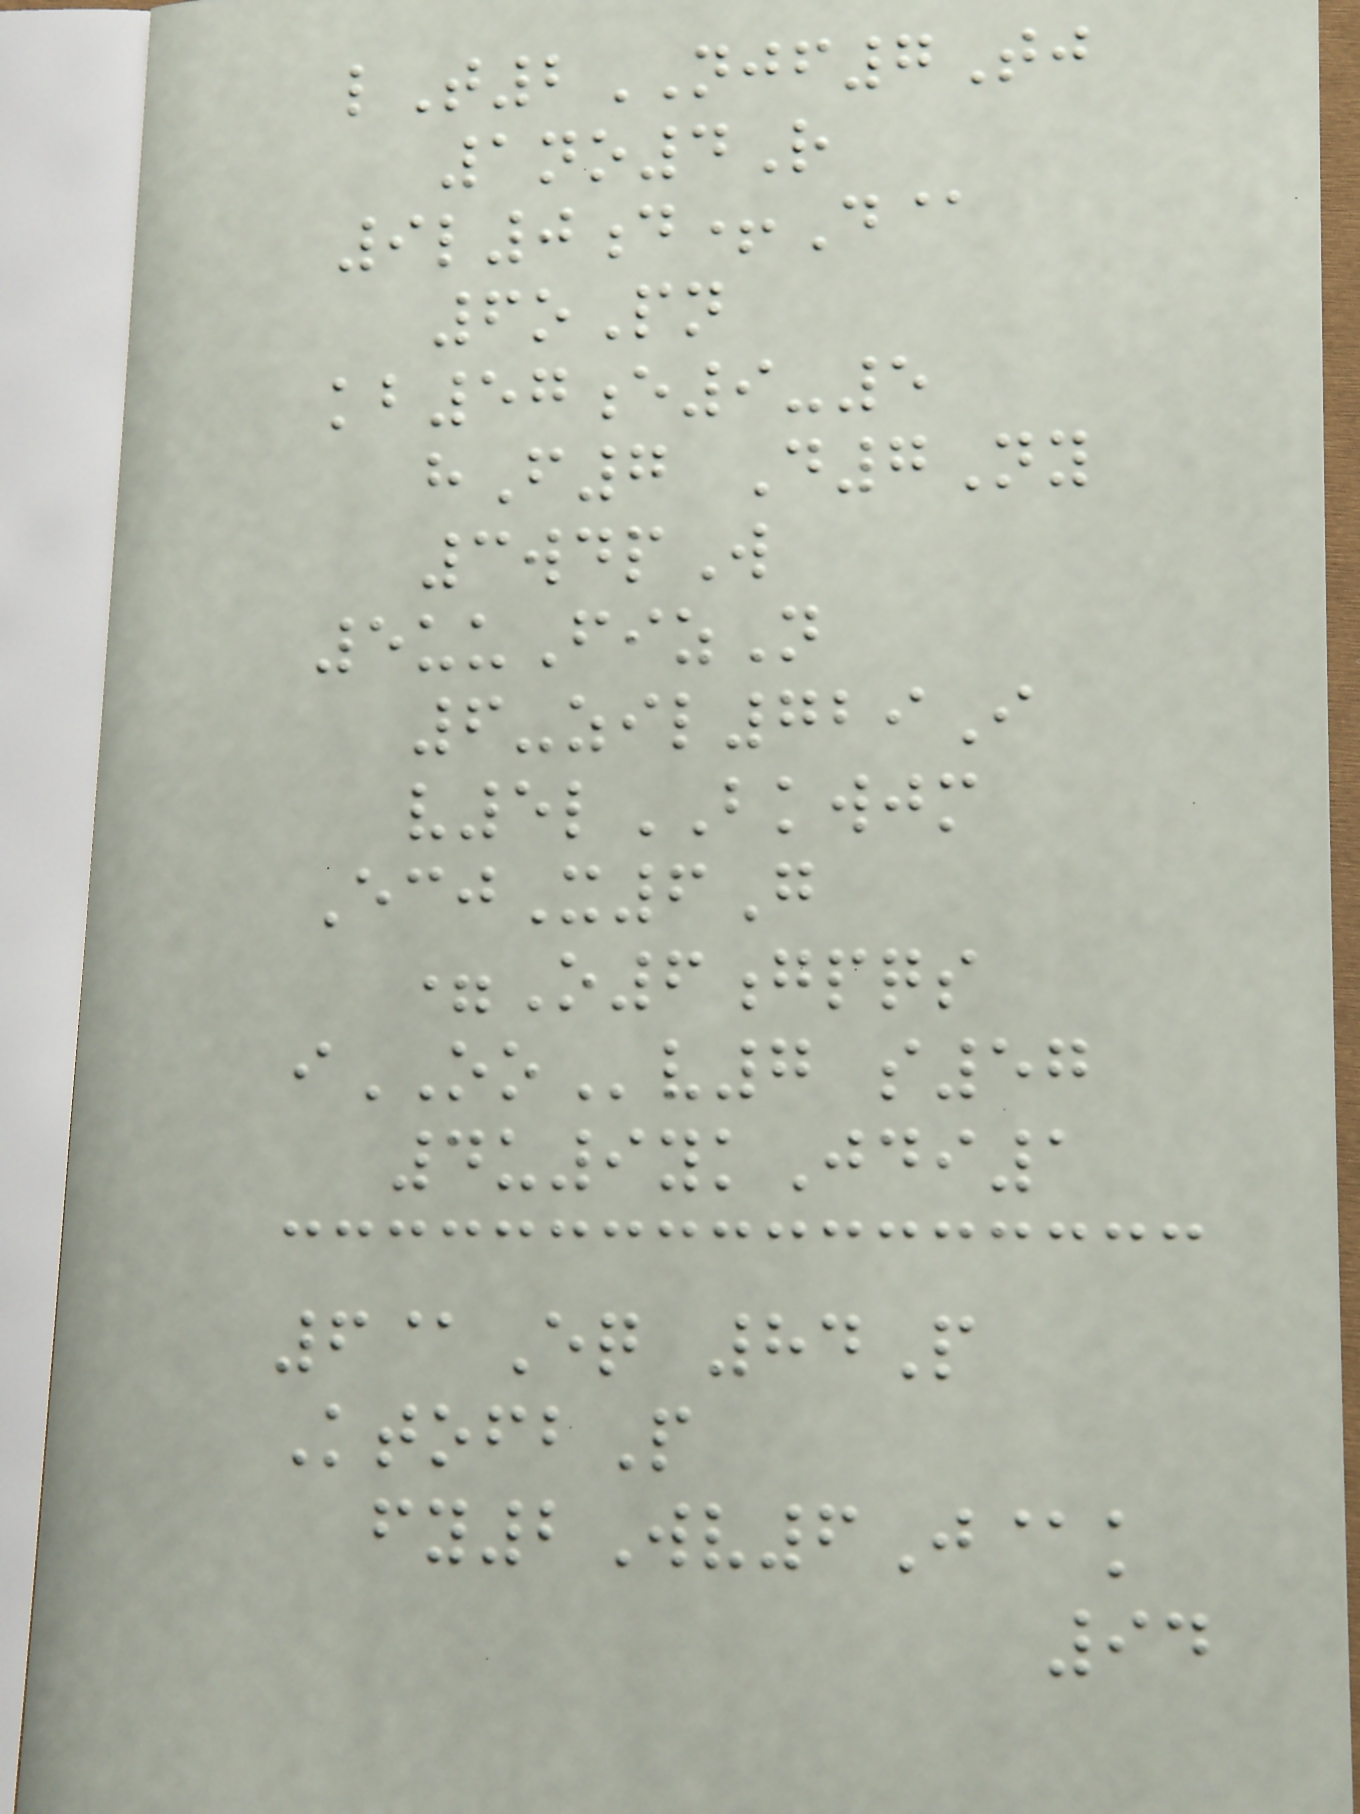lT2NJF7Tj
1no4R
9l0d+D@
6oPn
kb57e9-5
hF7 D7Ny
3wdpW
5uuFizN
6-zil729I
v5lBKWJM
EcjX6G
=O6gpqs
iOOv7 s57
4u9ykJdi1
6@Eq 84P
KtofbP
fy2Wv6J@k
94
